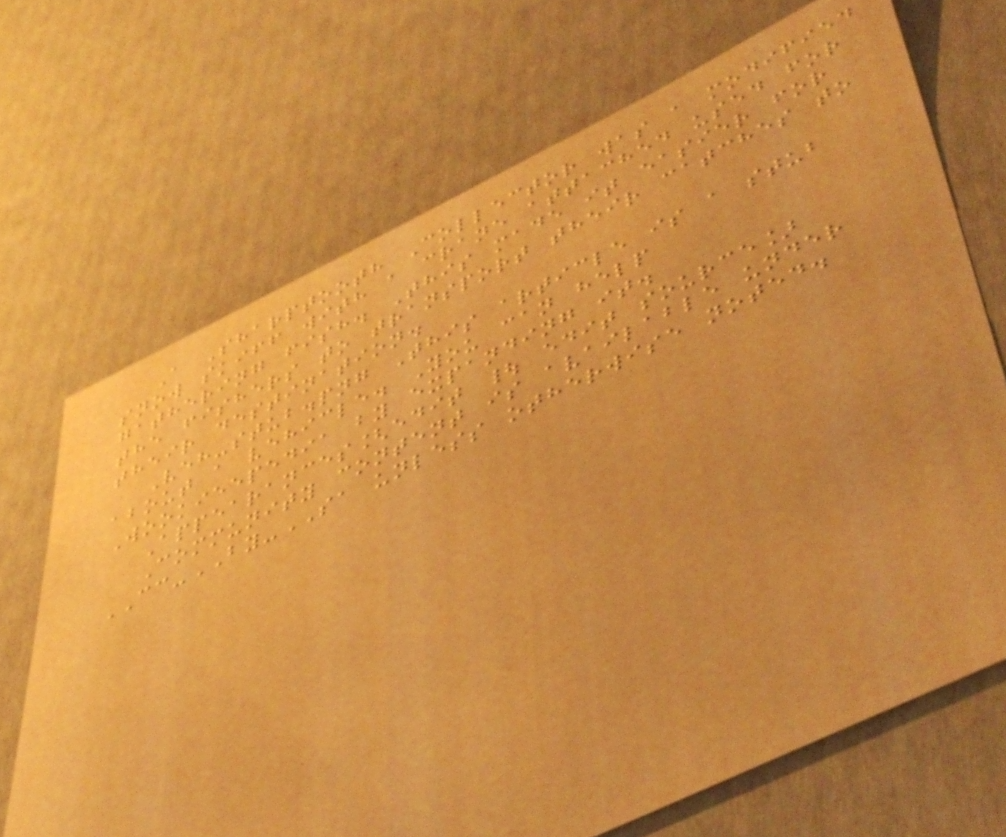A Sharptooth Collector was a modified
snow skiff with a crane attached used for
gathering fish. This made it easier for
the fishers to transport their catches to
their destination.
Veh-stub.png This article is a stub
about a vehicle. You can help
Wookieepedia by expanding it.
Appearances[edit | edit source]
Community content is available under
CC-BY-SA unless otherwise noted.
